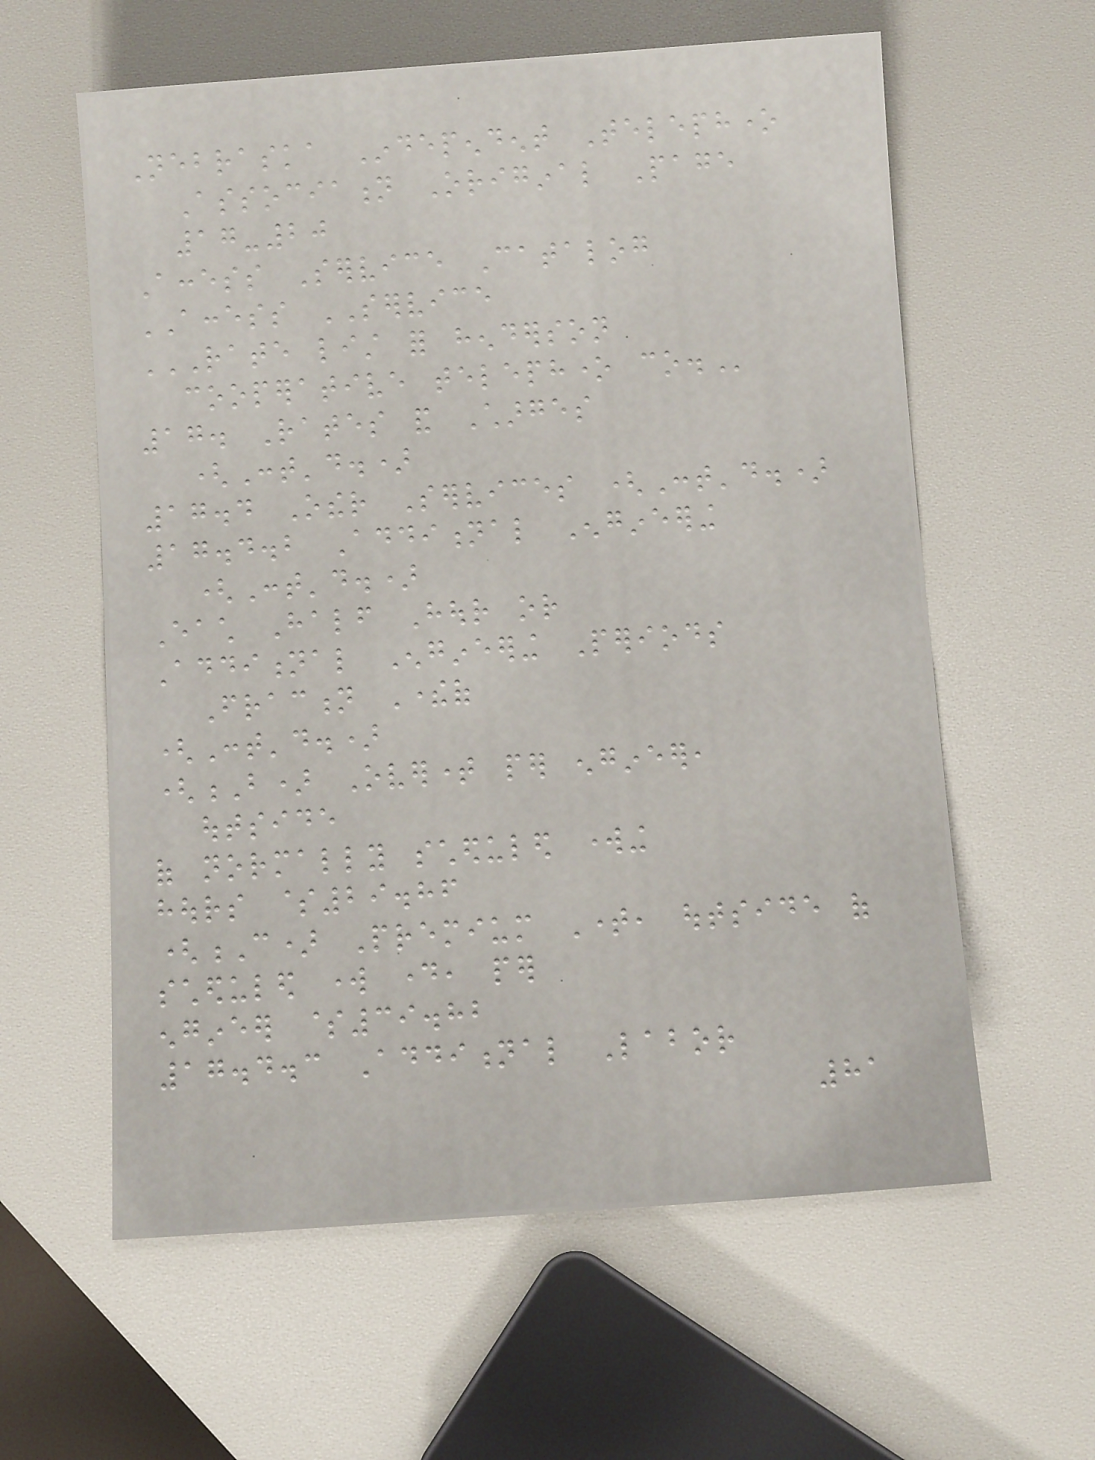Nebraska Independent Telephone
Association Original Page
17-20
Access Service Catalog
ACCESS SERVICE
RATE LIST FOR HENDERSON
COOPERATIVE TELEPHONE CO.
17. Rates and Charges
(Cont'd.)
17.4 Other Services (Cont'd.)
17.4.2 Additional Engineering
(Cont'd.)
Each Half Hour or
Additional Engineering Periods
Fraction Thereof
(Cont'd.)
(B) Overtime per engineer,
outside
of normally scheduled working
hours $29.86
(C) Premium Time, outside of
scheduled work day, per
engineer $39.82
17.4.3 Additional Labor
81
